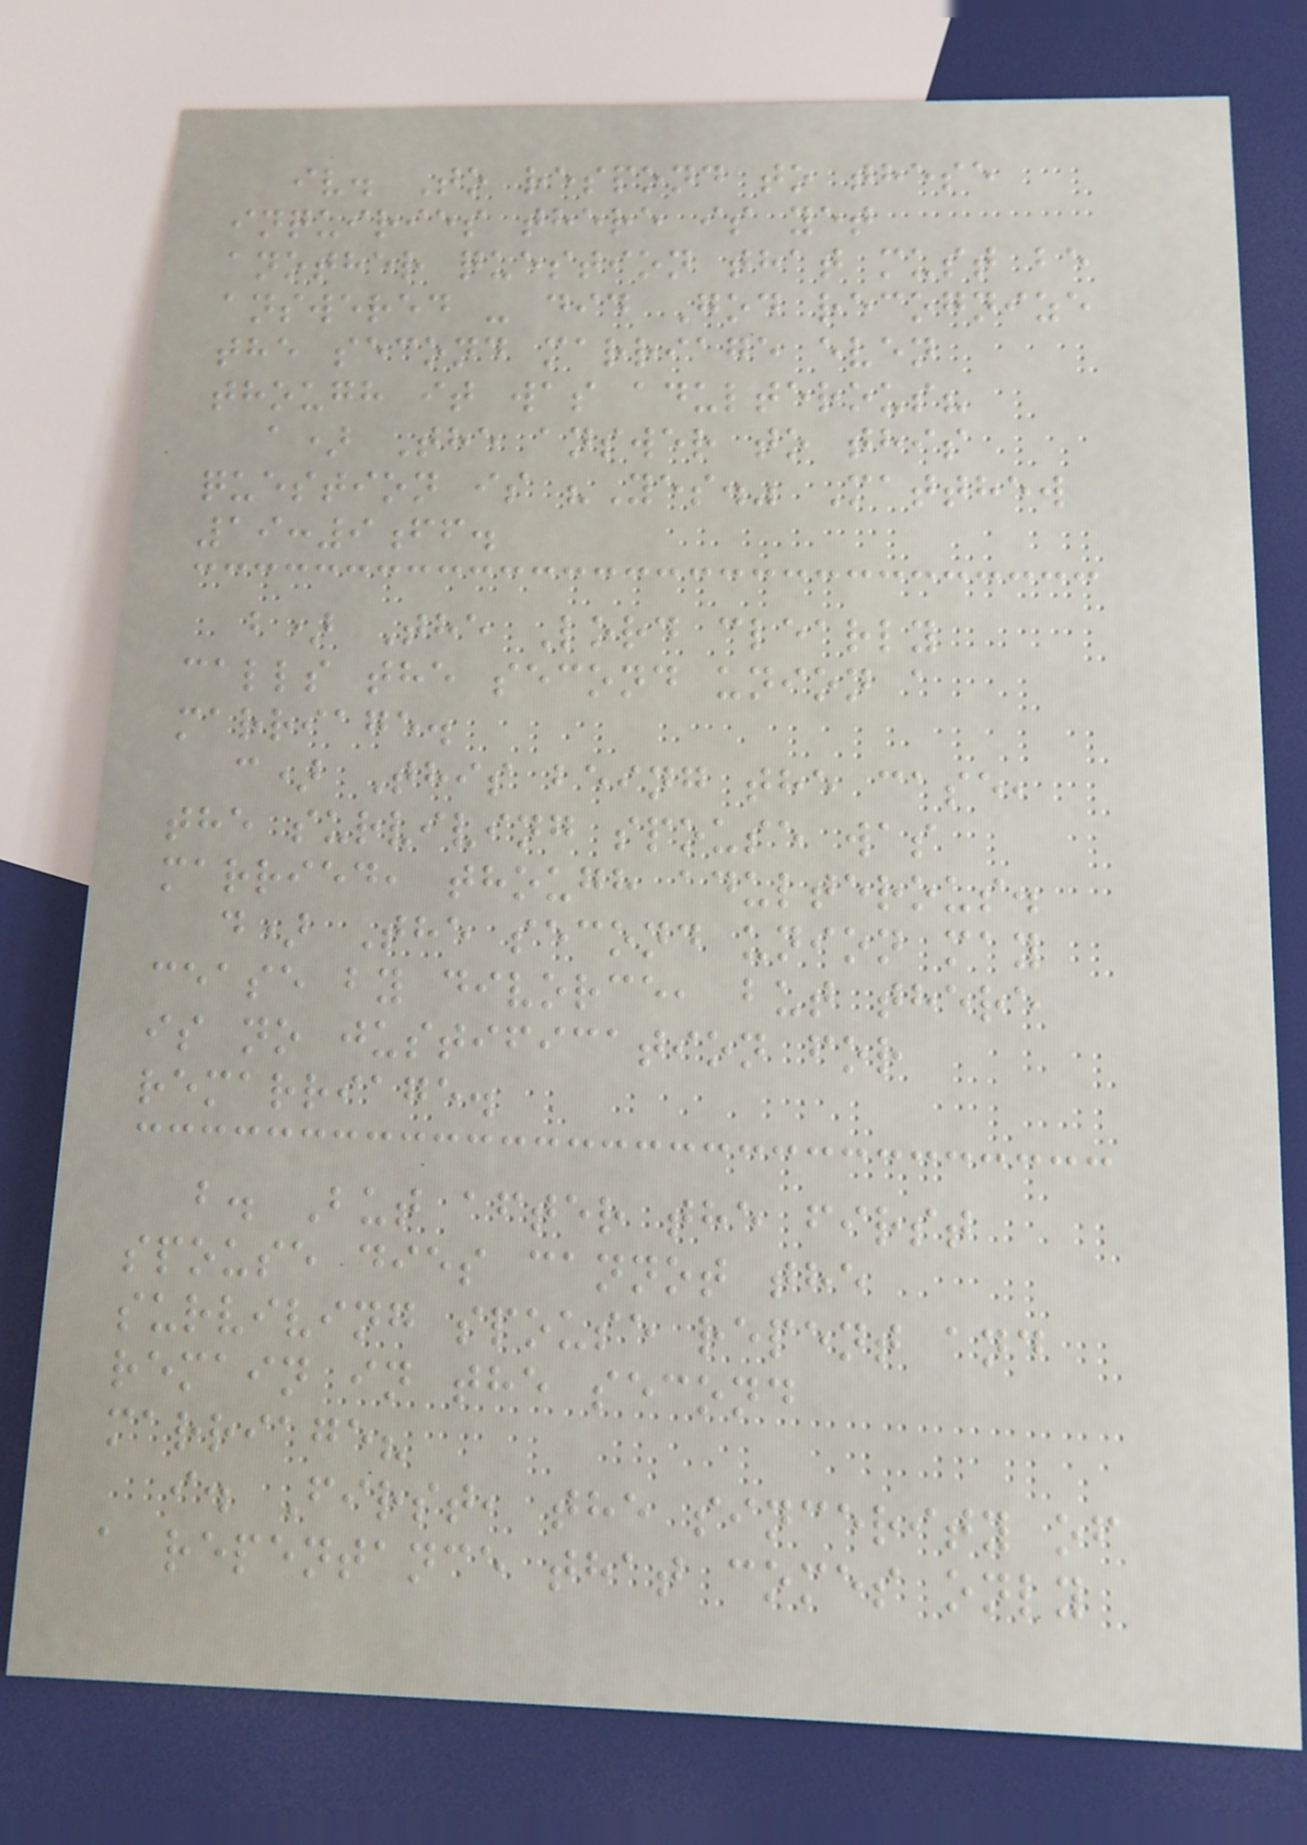iv. To respond to these
inquiries there is yet
another question that must be
answered - did God recognize
the second marriage even
though it was adulterous?
a) The answer to this
question is "Yes." Matthew
19:9ff.
b) The Lord clearly
calls the second union a
marriage.
c) This being the case,
the surviving spouse was
married, though adulterous.
d) The second union may
cease by divorce, but there
is no justification for
remarriage.
b. But after the first
spouse dies cannot the
surviving spouse repent and
remain in the second
marriage?
i. First, the sincerity of
a repentance that comes only
